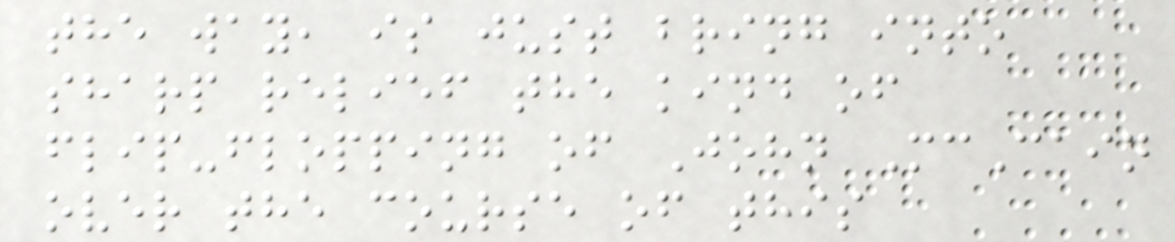the way, is just bring into
sharp relief the kind of
flip-flopping of John McCain
over the course of this
